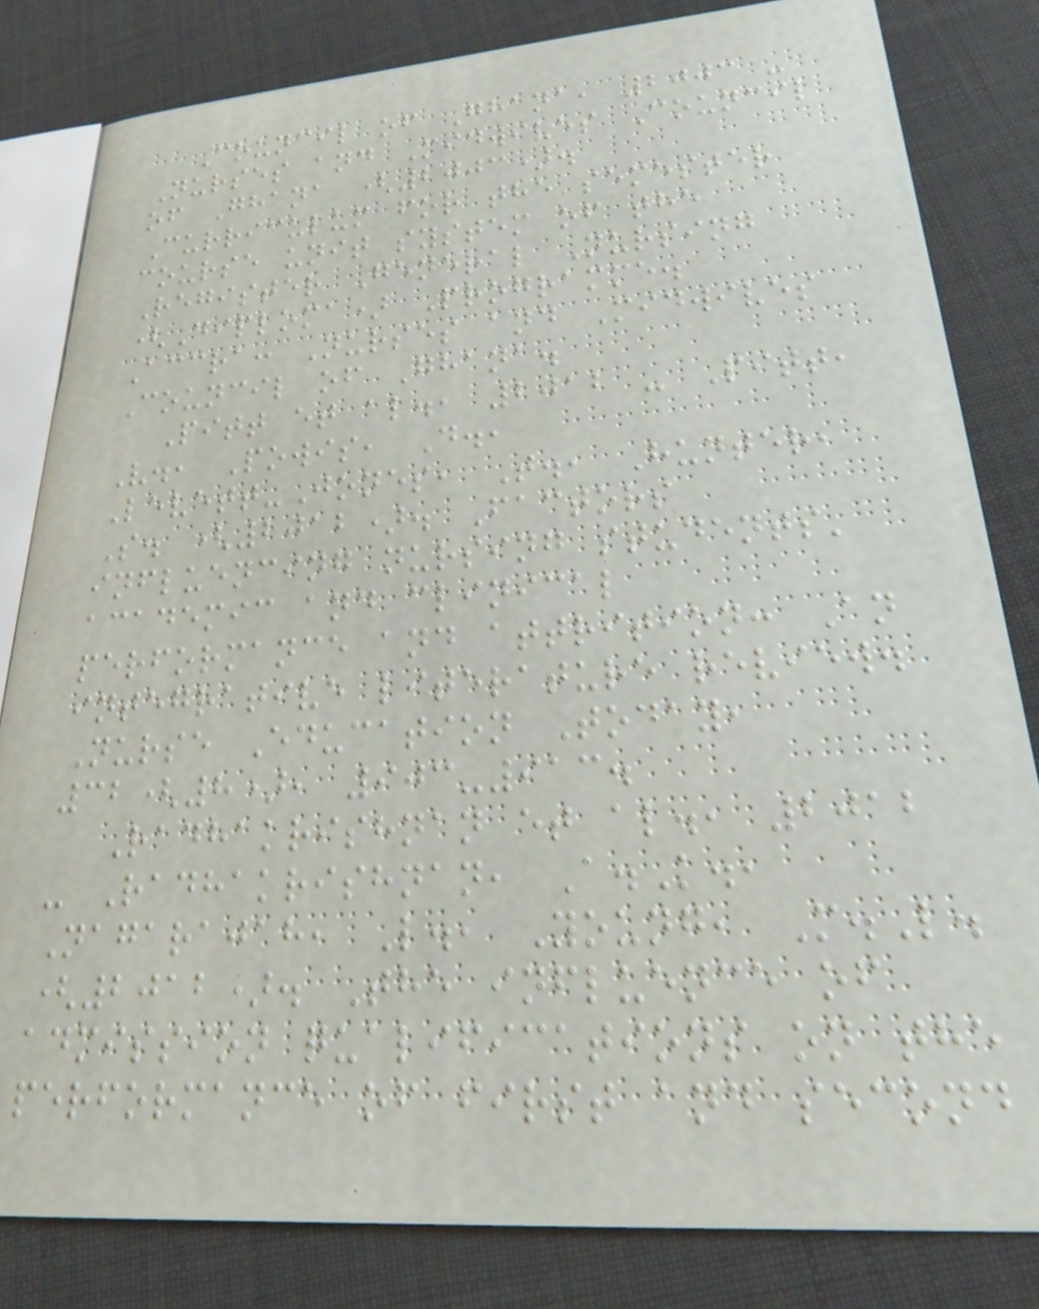Council of Ghana, 2003 -
Nurses and Midwives Council
of Ghana (2003).
Curriculum for the semester
course unit system of the
Register General Nursing
(Diploma) Programme.
Accra: Nurses and Midwives
Council of Ghana.
Pitt et al., 2012 - Pitt,
V., Powis, D.,
Levett-Jones, T., Hunter,
S. (2012). Factors
influencing nursing students'
academic and clinical
performance and attrition: An
integrative literature review.
Nurse Education Today,
32(8), 903-913.
Radhakrishnan et al., 2012
- Radhakrishnan, A.K.,
Nagarajah, L., Young, M.L.
(2012). The influence of
admission qualifications on the
performance of first and second
